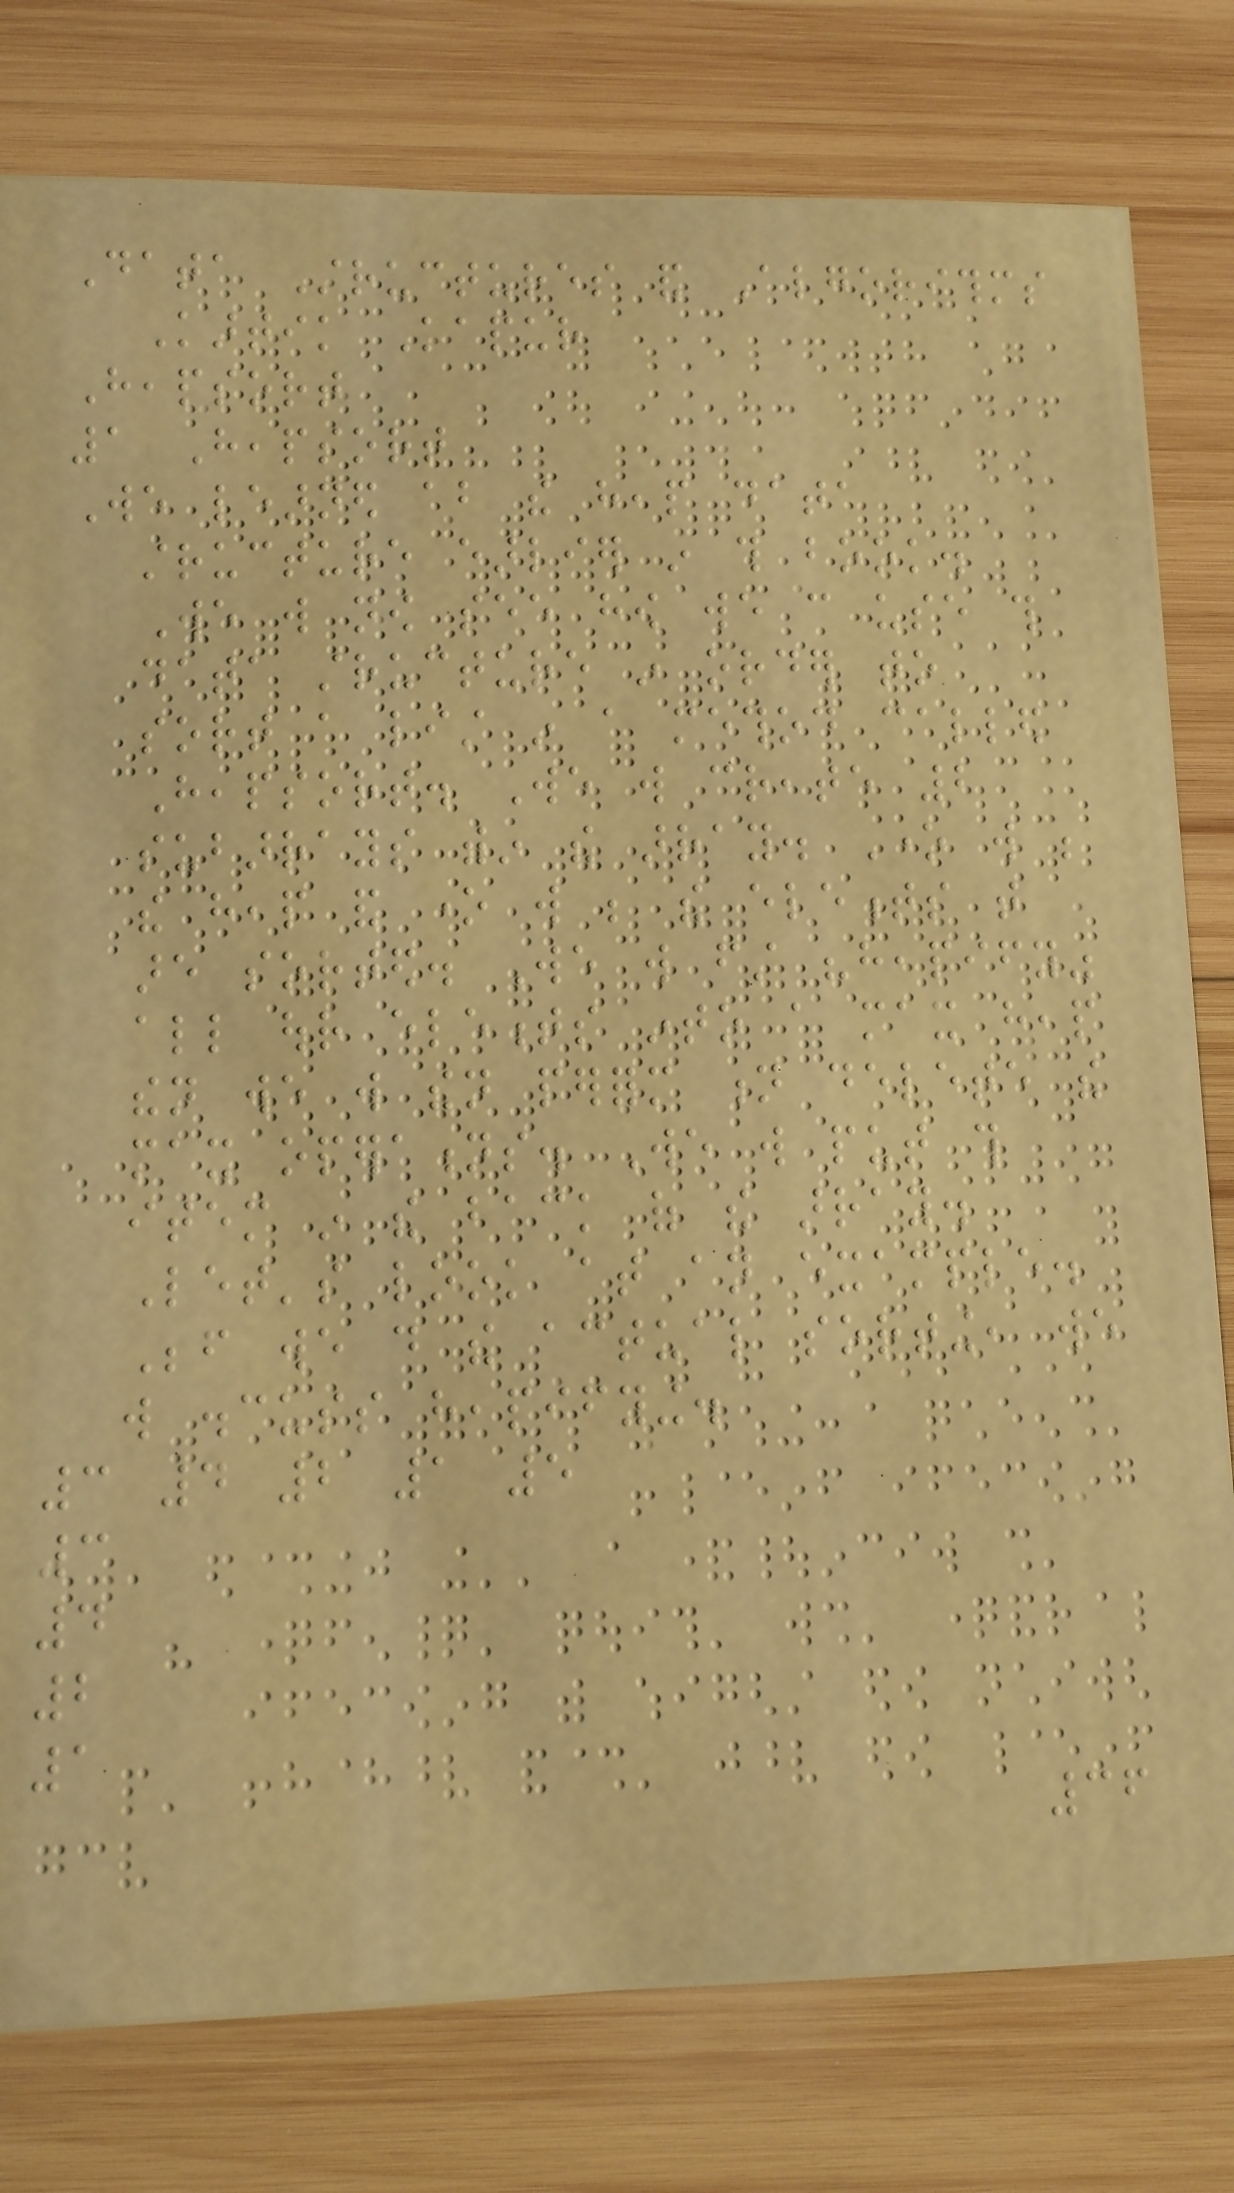Data Structures and Algorithms
Kartik Kapur
Heapsort
1 Heapsort
We learned about the heap data
structure earlier in this book.
We will now see how we can use this
data structure in order to
sort a list in a method called
Heapsort. We will create 2
subarrays within the array. One will be
the heap and one will be the elements that
are sorted. We will first "heapify"
all our elements into a max heap
then we will then perform n delete the
max operations. We will put this
item in the back of the array.
Let's look at an example.
Before we do the actual sorting, we
will discuss heapifying.
3 4 2 1 5
3
4
2
1
36
